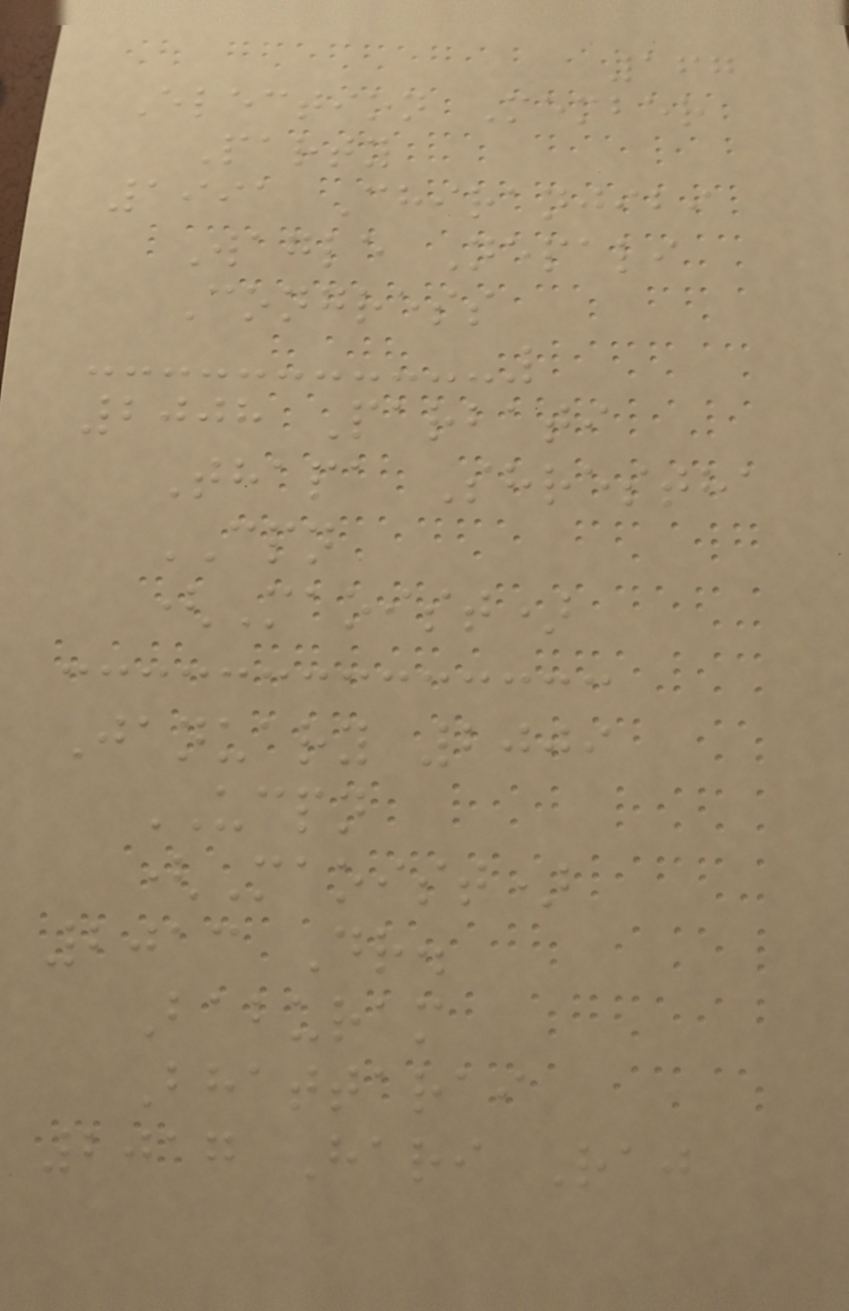167
Election Member
Party
1991 Chiranjibi
Wagle Nepali
Congress
2008 Parbati
Thapa Shrestha
CPN
(Maoist)
January 2009
UCPN
(Maoist)
2013 Dr.
Baburam
Bhattarai
2017 Hari Raj
